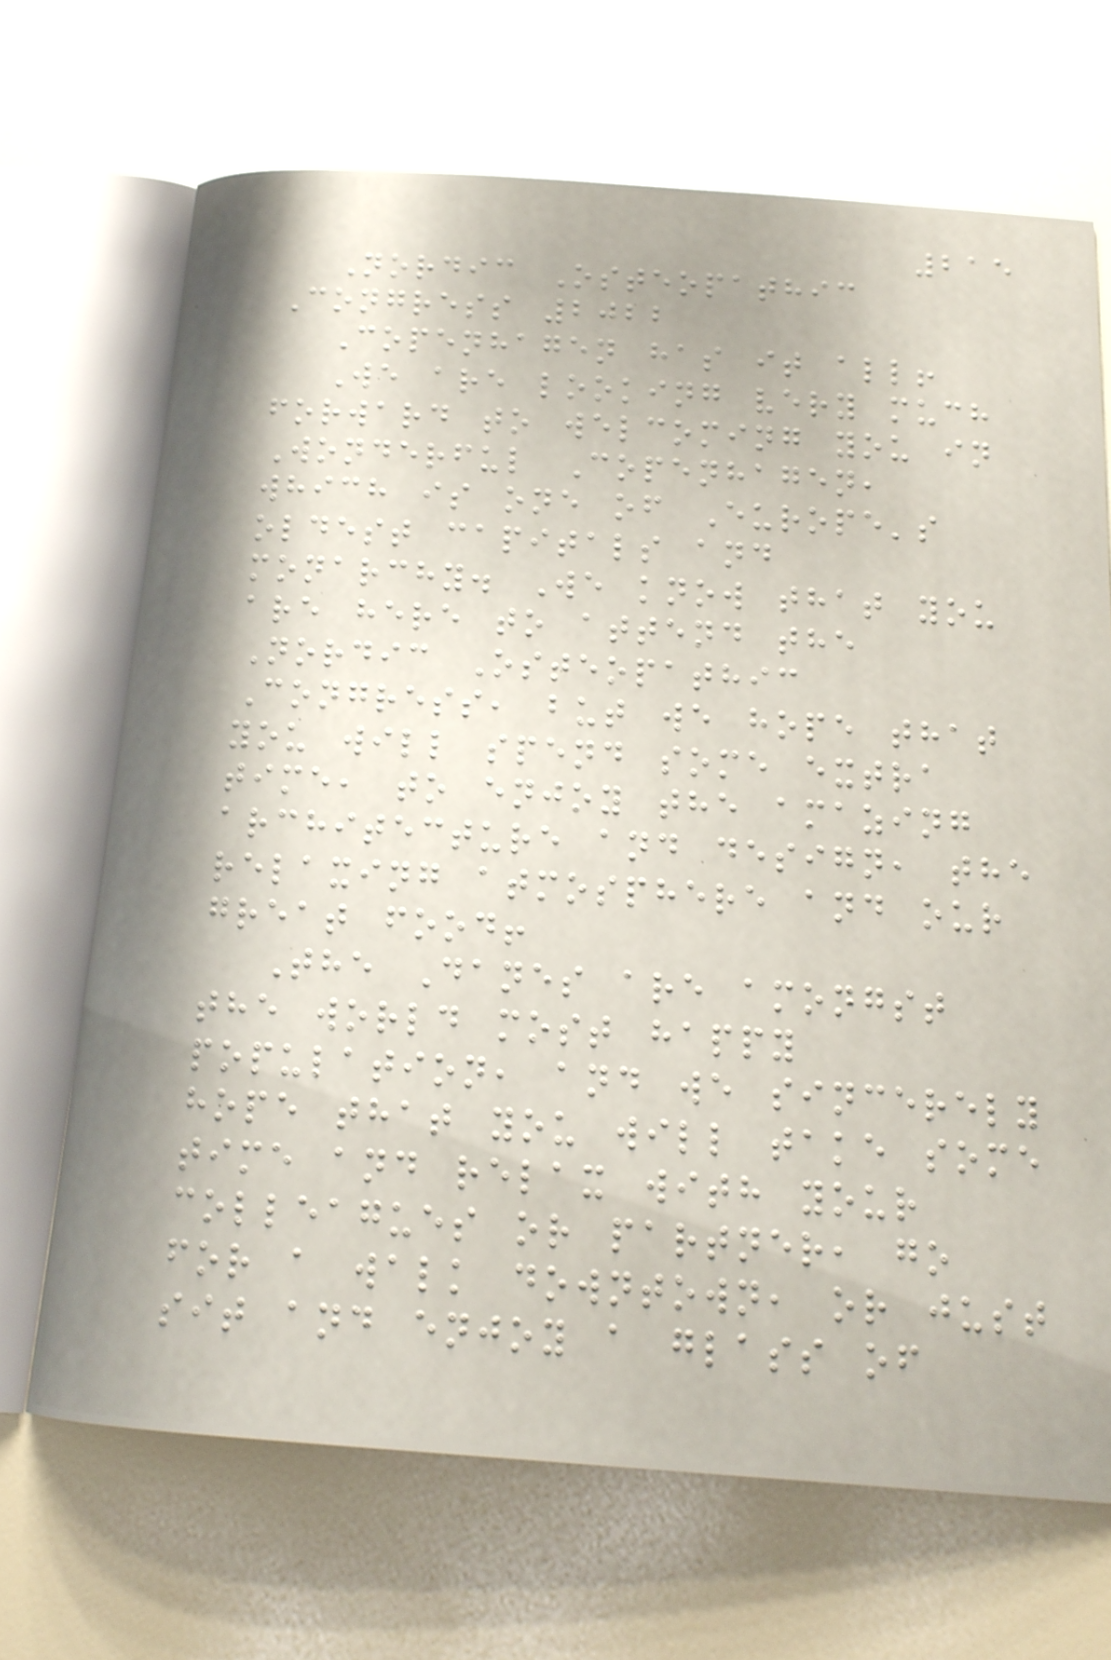215
Nordic Osteopathic
Congress 2022
Copenhagen has it all!
We are looking very much
forward to welcoming you in
Wonderful Copenhagen,
which is one of Europe's
oldest capitals and
monarchy. We know that you
are here to attend the
Nordic Osteopathic
Congress, but we hope that
you will spend some extra
time, to enjoy the amazing
architecture and design, the
relaxing atmosphere and our
great food!
The Danes are amongst
the world most happy
population, and we sincerely
hope that you will take some
time and relax with your
colleagues or partner, go
for a walk downtown, or just
sit and enjoy a glass of
